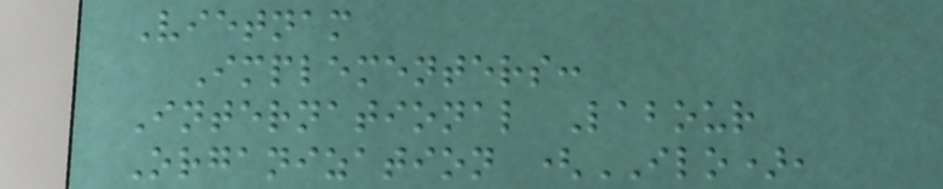Vietnam
Implementers:
International Labour
Organization (ILO),
